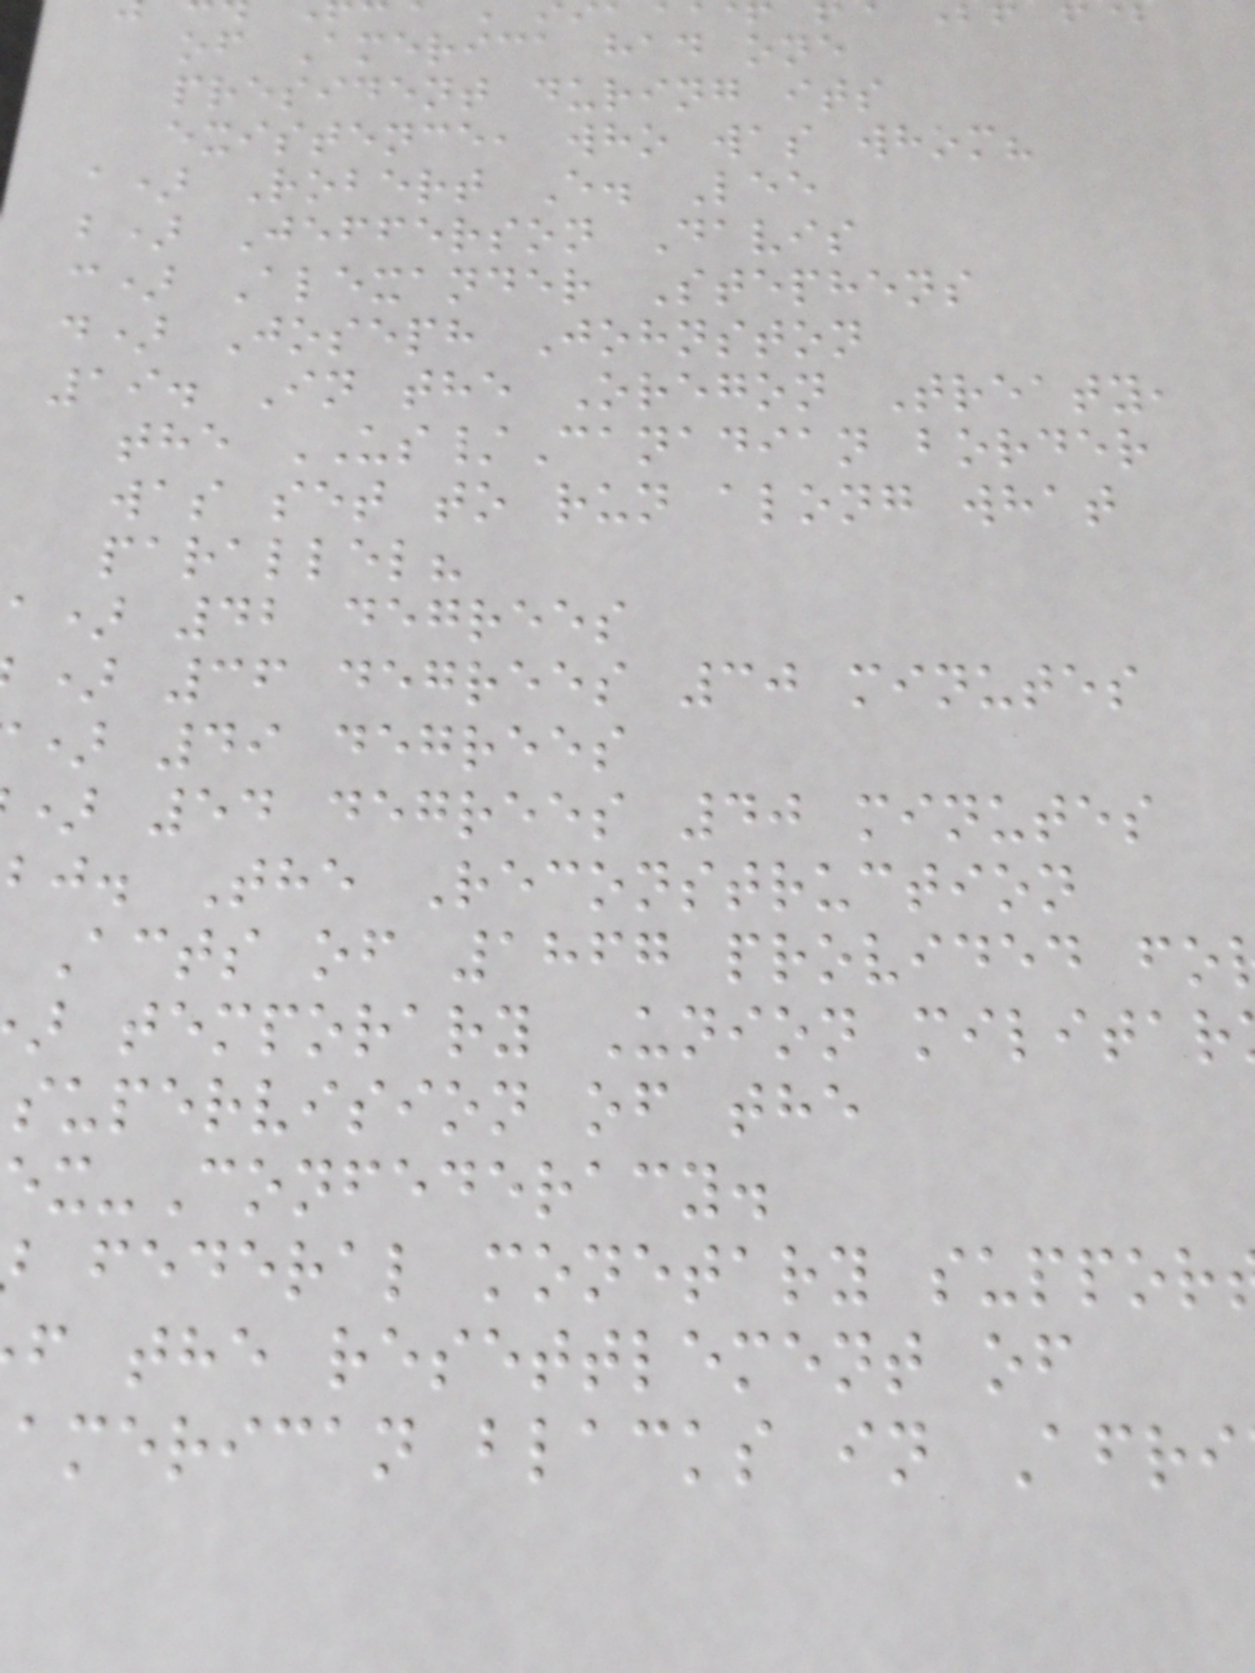of America had one
president during its
existence, who was whom?
a) Robert E. Lee
b) Jefferson Davis
c) Alexander Stephens
d) Joseph Johnston
19. In the Oregon Treaty,
the US/Canadian border
was set to run along what
parallel?
a) 42 degrees
) 36 degrees 30 minutes
) 49 degrees
) 54 degrees 40 minutes
bj. The Reconstruction
Acts of 1867 provided fo
temporary Union militar
supervision of the
x-Confederacy.
federal monetary suppor
f the resettlement of
american blacks in Afri
